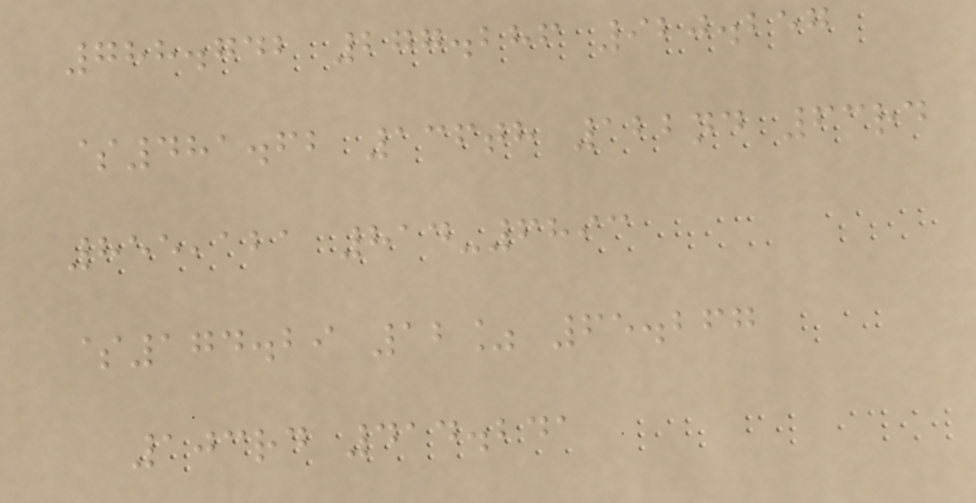788.742 277.286 920.257
$481.62 136th 122nd 63rd
855,121 814-6893
$174.29 12% 65.267
103rd 414.241
